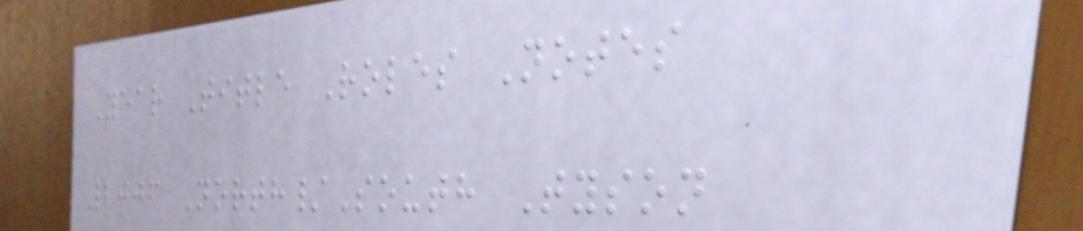Year Title Roles Notes
2006 North/South Tyson
